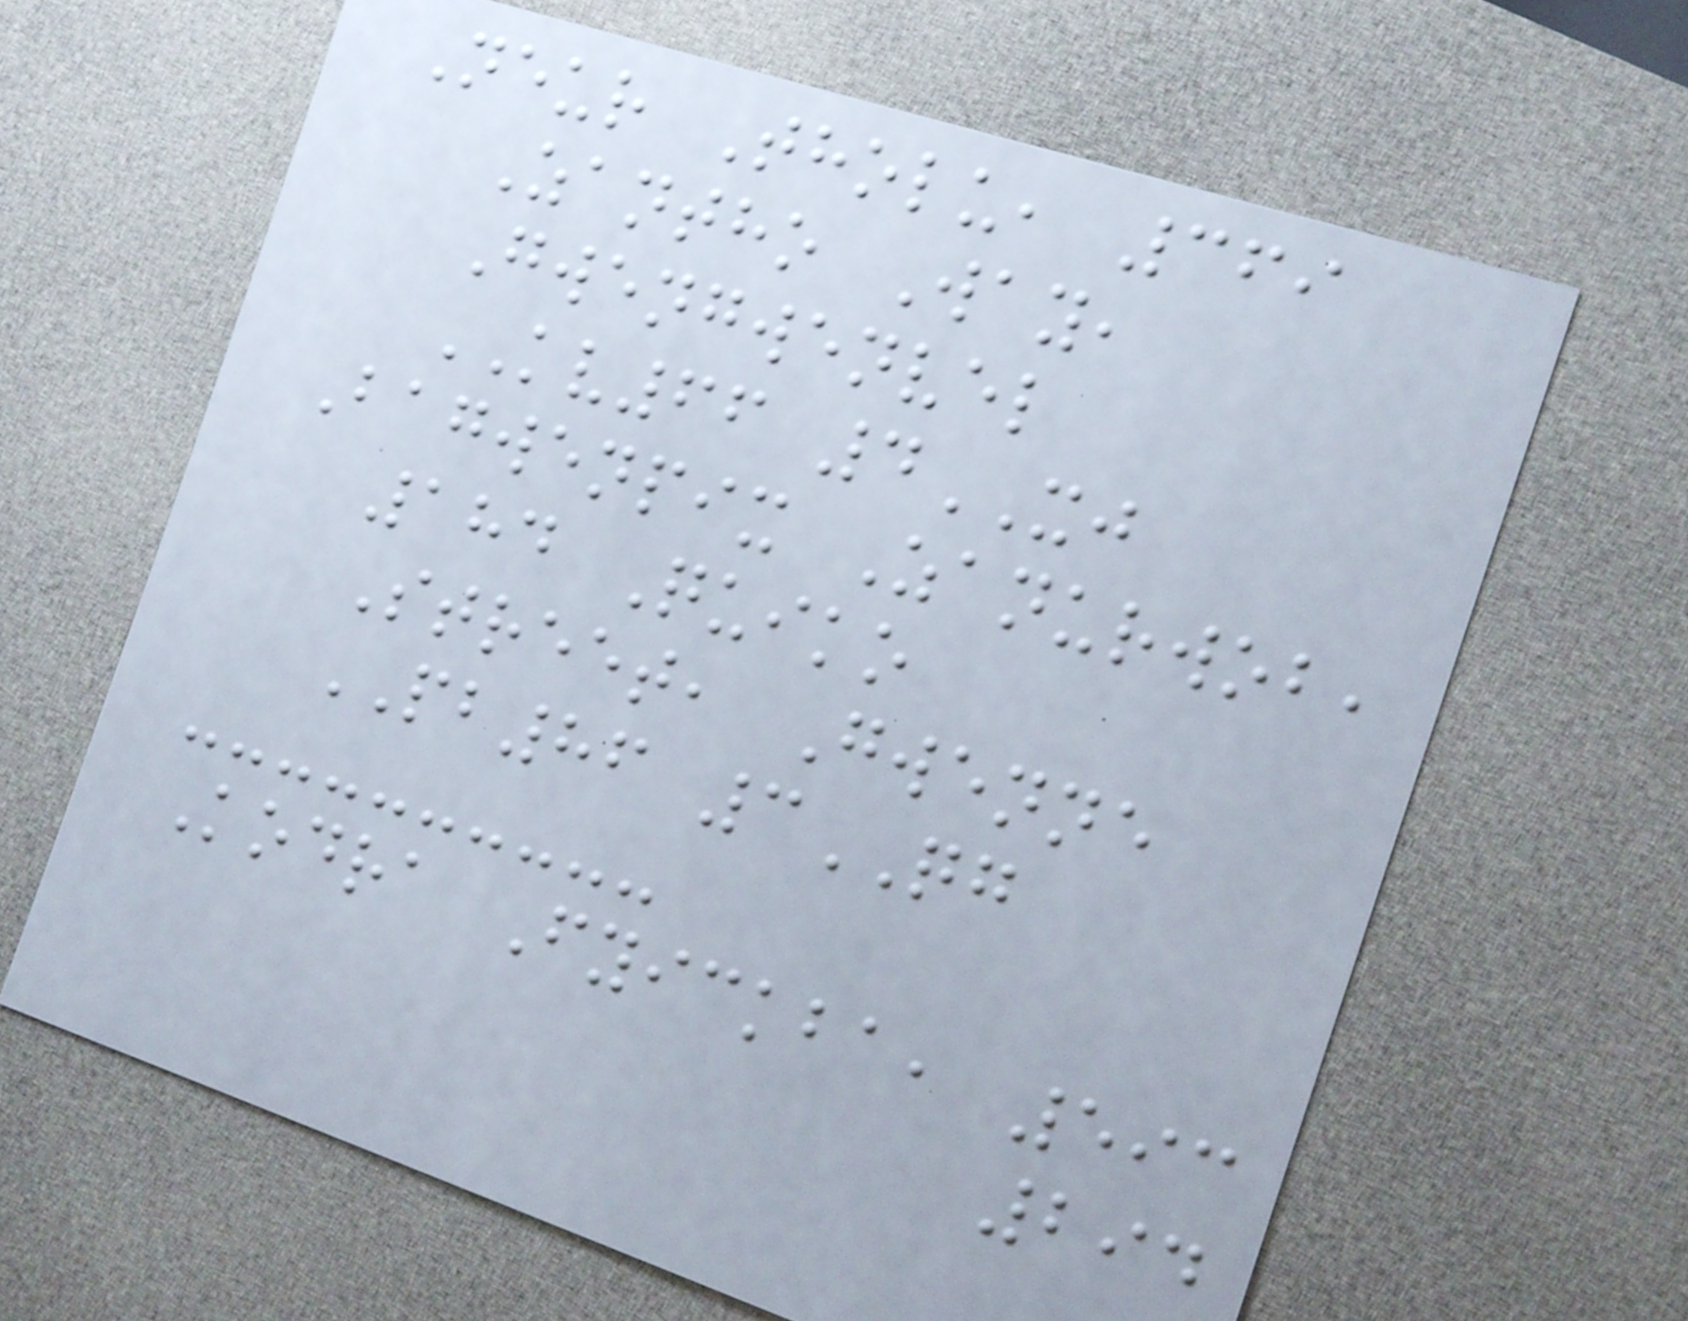Neur Tholu, 369
Zantho Way,
Gwengwenvel
KV66 4XJ
Bagwenpix Zanurwob,
184 Quiko
Street, Gwenne
PB86 3QG
Kodra Fyickba, 593
294
